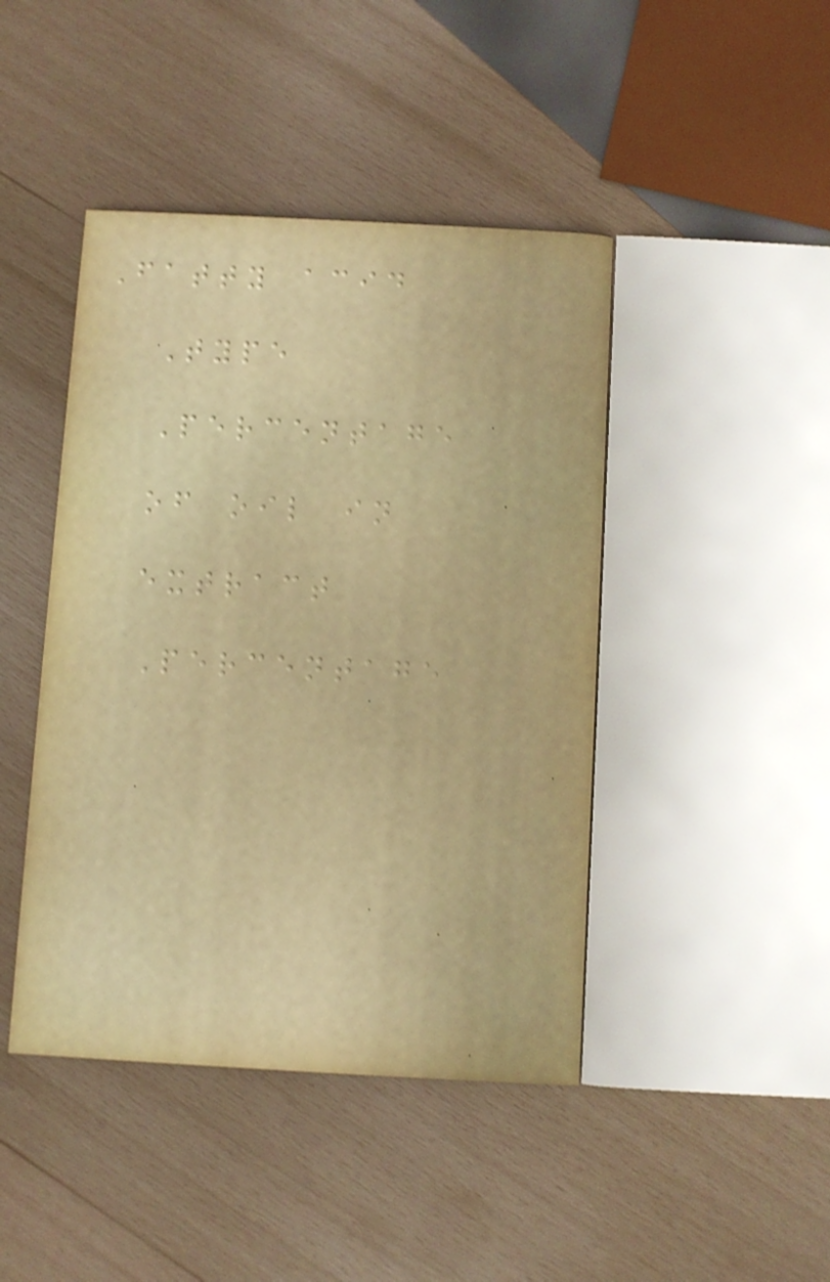Fatty acid
Type
Percentage
of oil in
extract
Percentage
